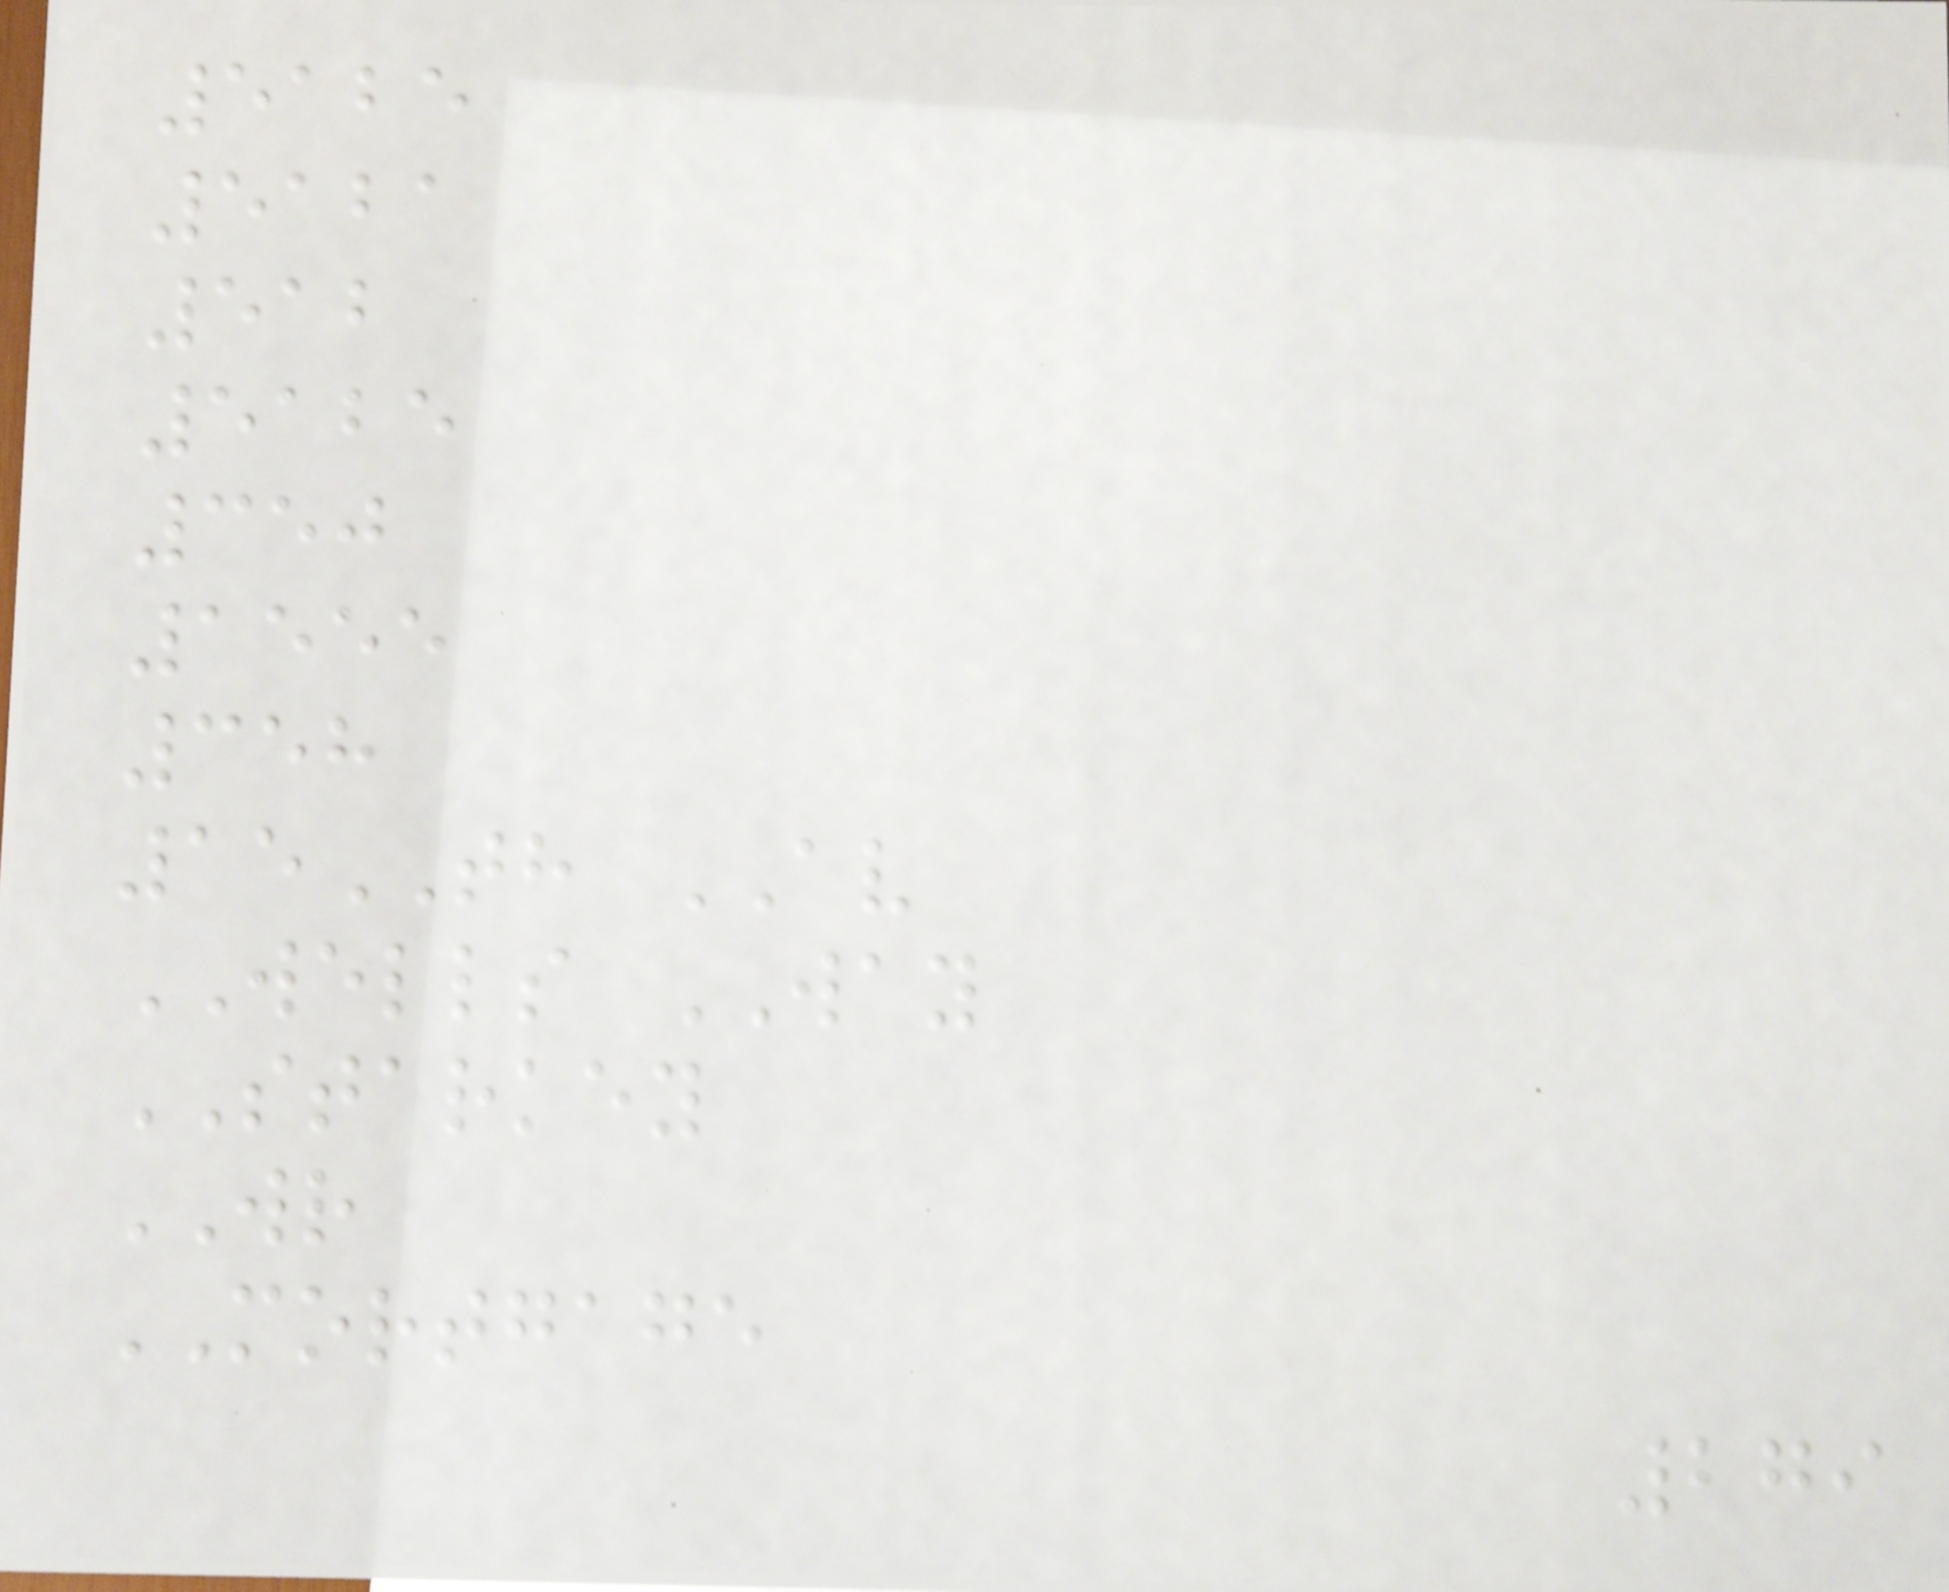5125
5121
512
5125
350
1555
358
15TH AV
WELLS WAY
STARKEY
WR
MORTGAGE
279
